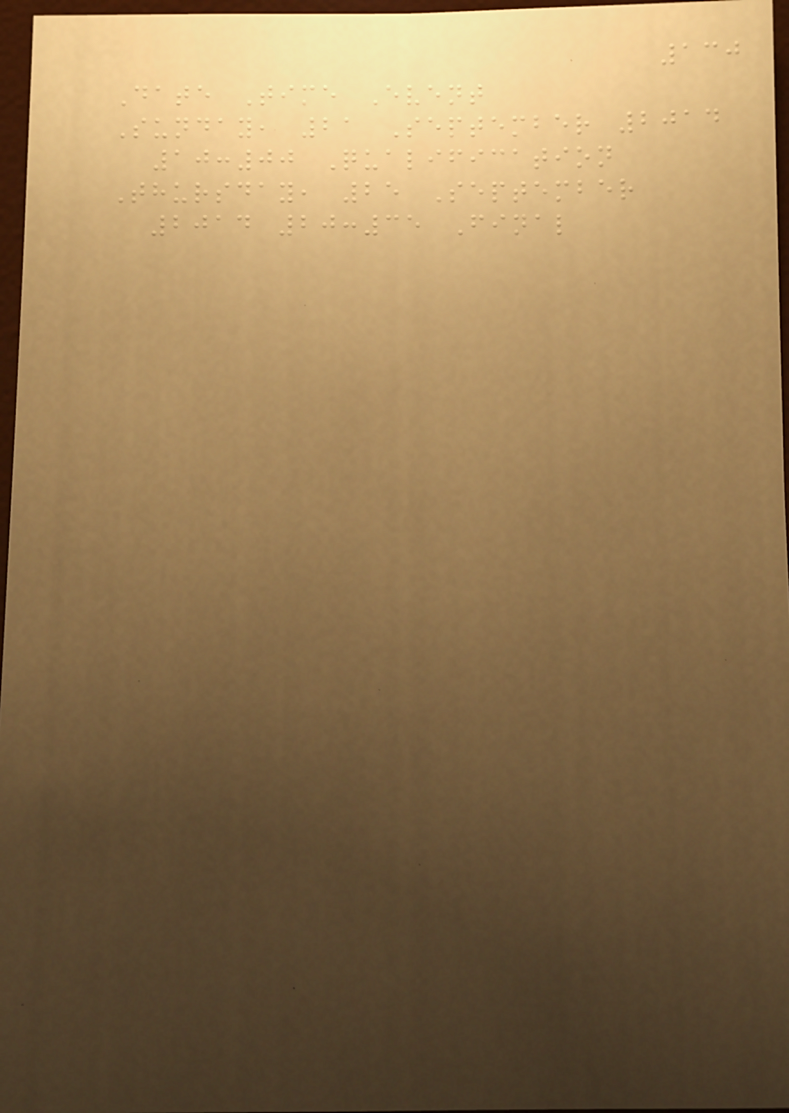130
Date Time Event
Sunday, 21 September 2014
10:00 Qualification
Thursday, 25 September
2014 20:35 Final
